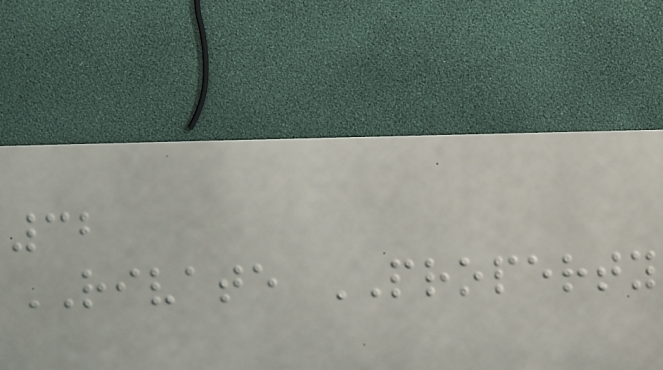32
RIVATE PROPERTY
